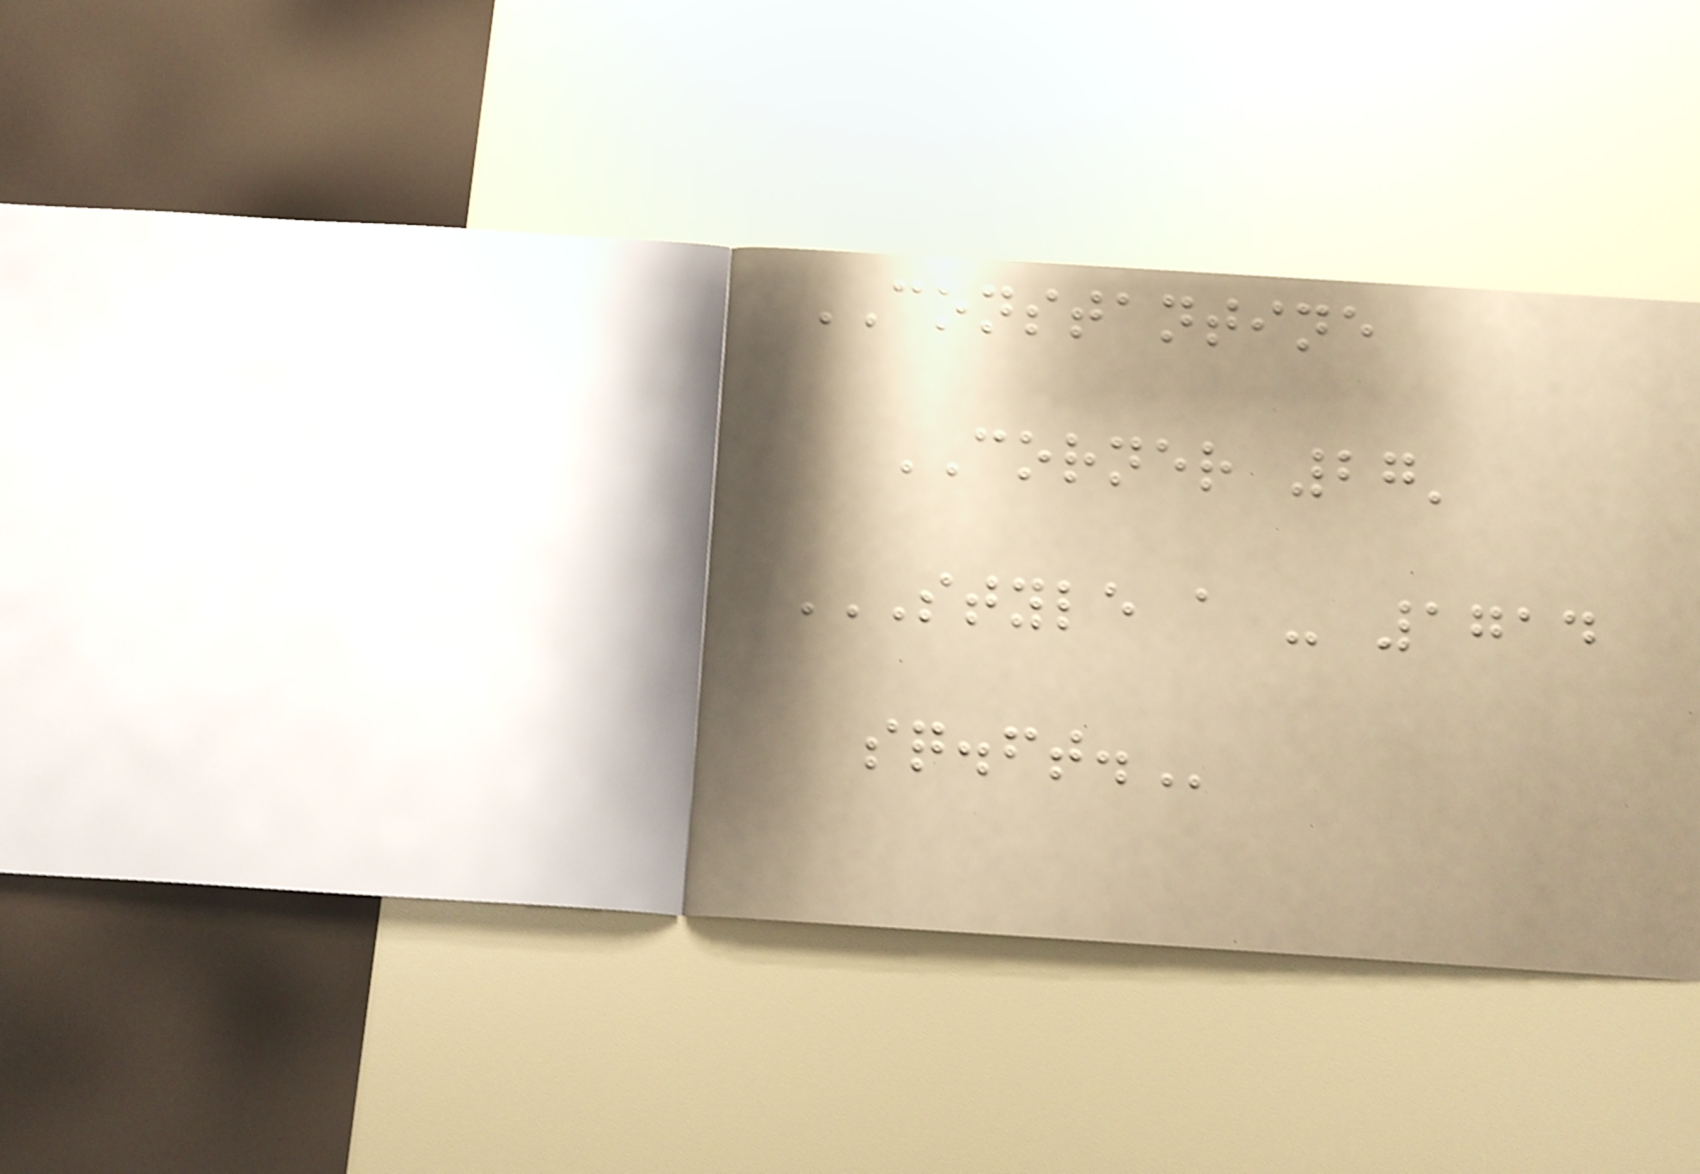CONSTANTINE
CORNER 27'
STYLE A - 1714
SQ.FT.
